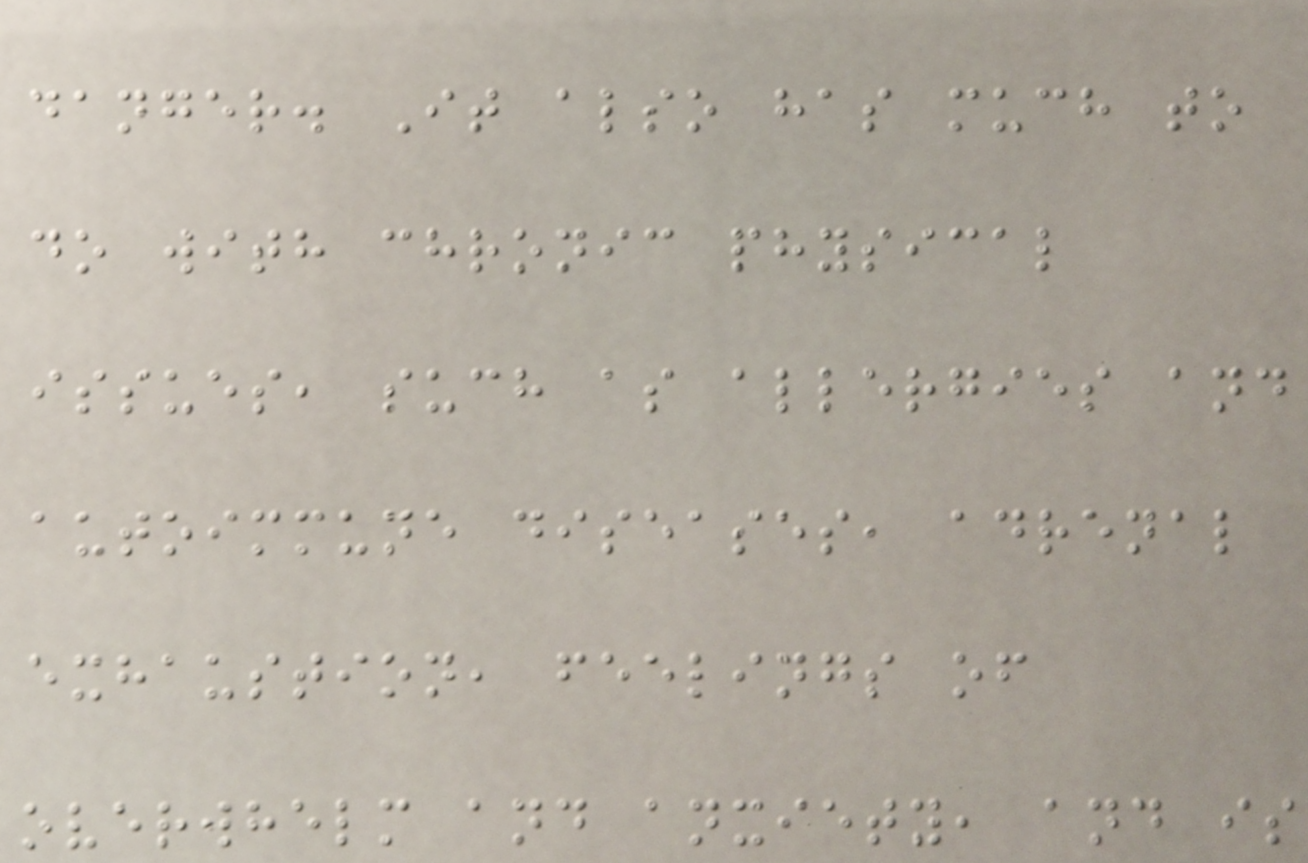danger. It also has much to
do with chronic physical
issues, such as allergies and
autoimmune diseases, adrenal
exhaustion, feelings of
overwhelm and anxiety, and is
